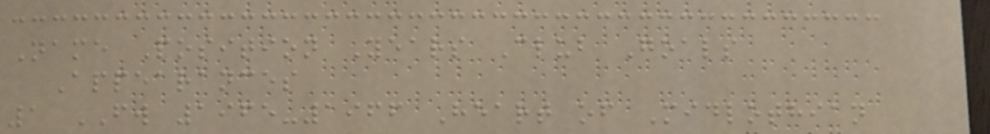Name Position Years Club Goals
Appearances
1 FW 1965-1966 Heart of Midlothian
